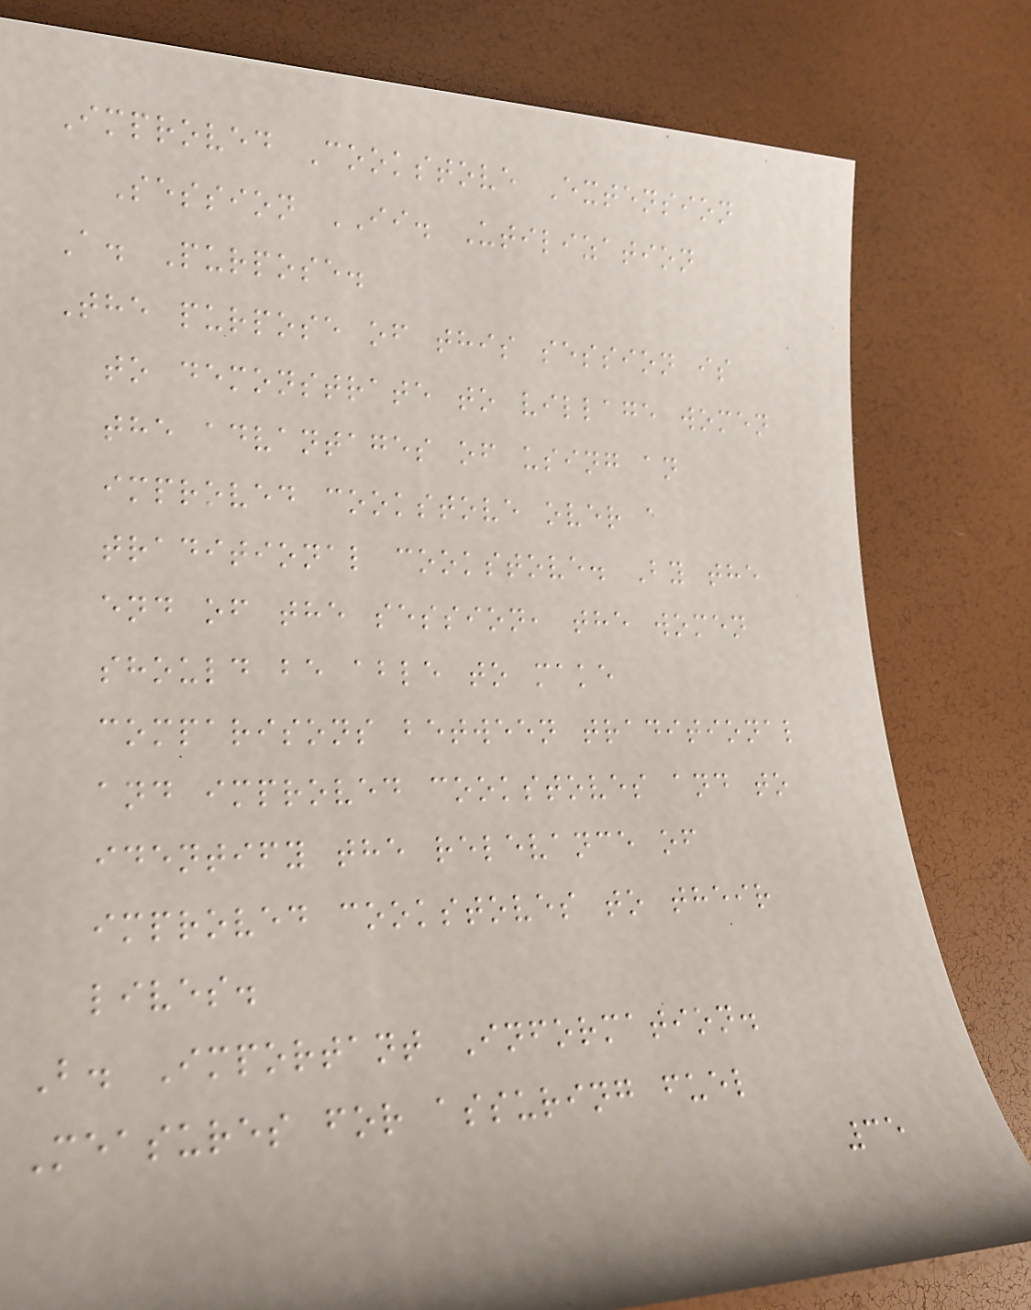Improved Cookstove Extension
Session II. Utilization
A. Purpose.
The purpose of this session is
to demonstrate to village women
the advantages of using an
improved cookstove over a
traditional cookstove. By the
end of the session, the women
should be able to make
comparisons between traditional
and improved cookstoves and to
identify the relevance of
improved cookstoves to their
lives.
B. Important Information.
Measures for assuring fuel
35
